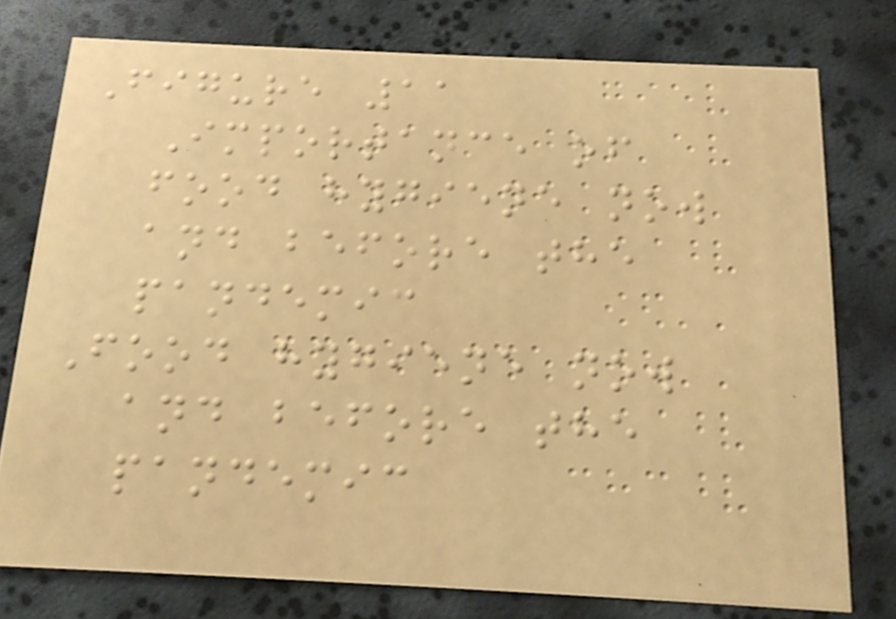Figure 11
Importance of
food hygiene now
and before the
pandemic
Food hygiene now
and before the
pandemic
